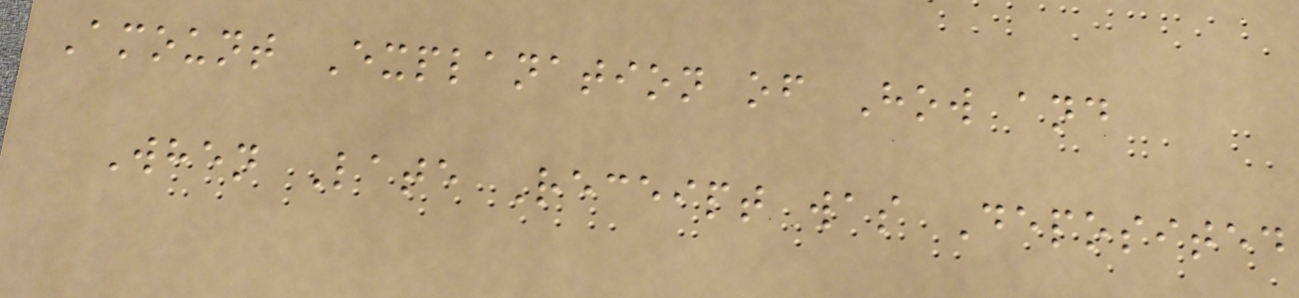Amount Explanation of How and
When Late Receipt was Deposited
